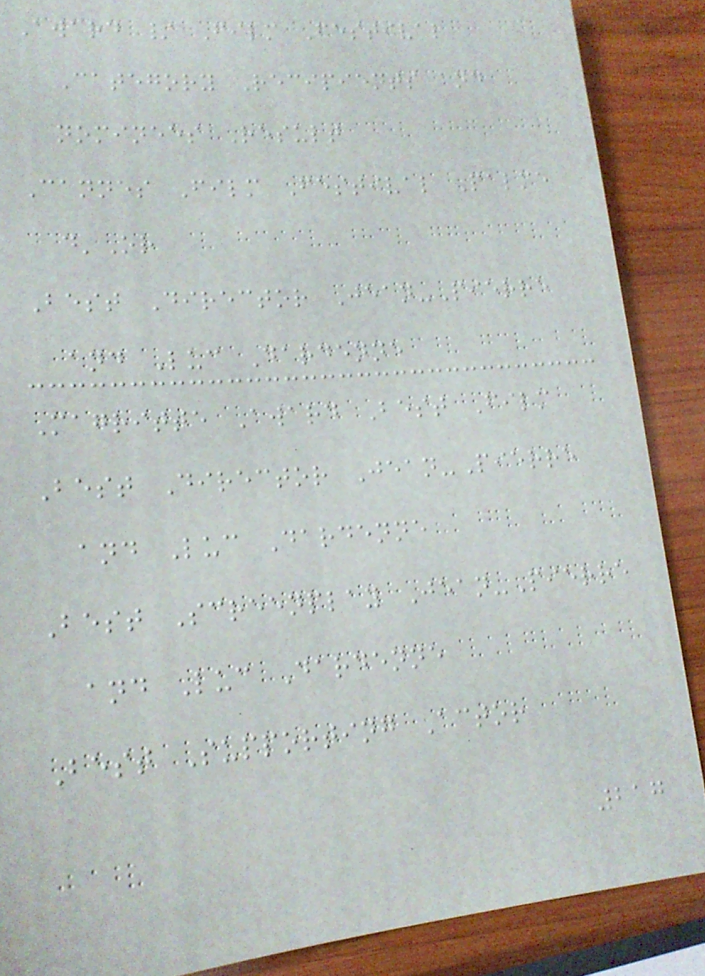Award / Film Festival
Category Recipients and
nominees Result
Cannes Film Festival Palme
d'Or
Best Director Jean-Pierre
and Luc Dardenne
Magritte Award Best Film
Best Director Jean-Pierre
and Luc Dardenne
Best Screenplay Jean-Pierre
and Luc Dardenne
Best Supporting Actor
217
